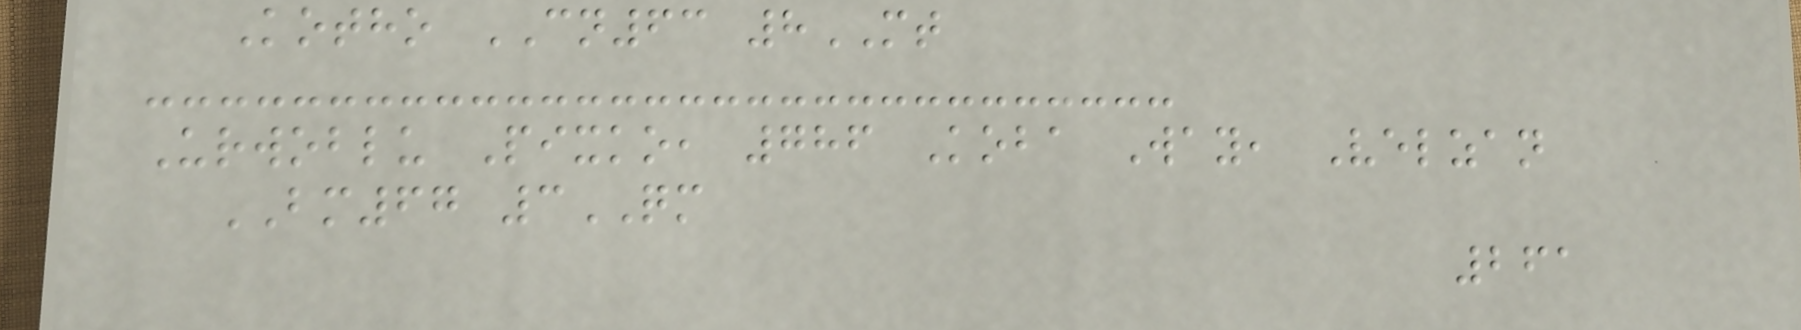Kotho CN63 8MT
Urwoblu Pixko, 786 Koba Way, Velzan
BM67 3QM
261
